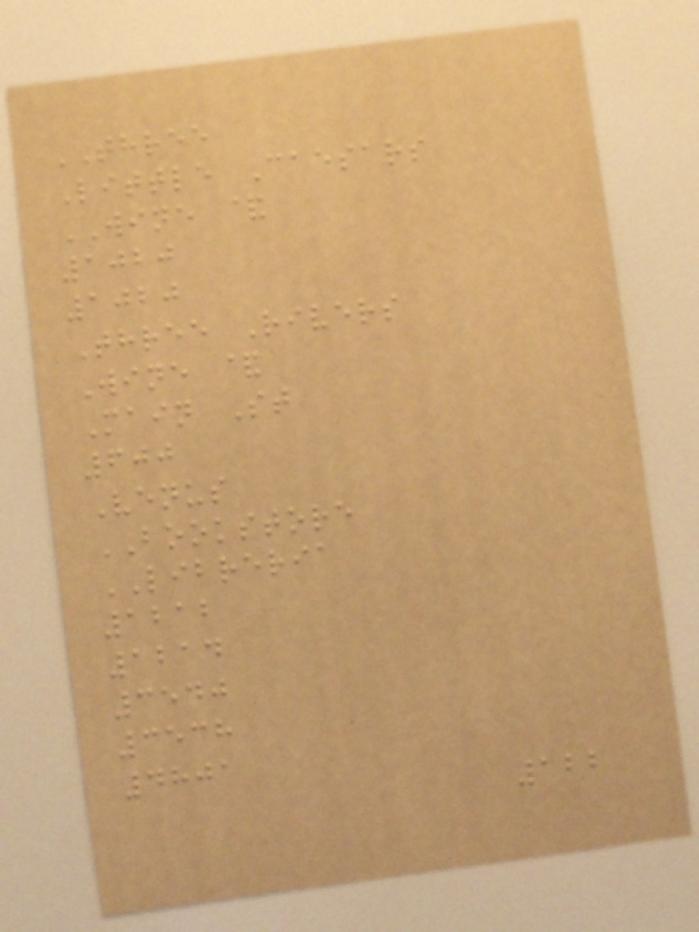THREE
Little Caesars
WINE &
1020
1020
Three Rivers
Wine &
Main St
600
Venus
BOOKSTORE
LIBRERIA
1212
1214
3540
3538
4801
122
